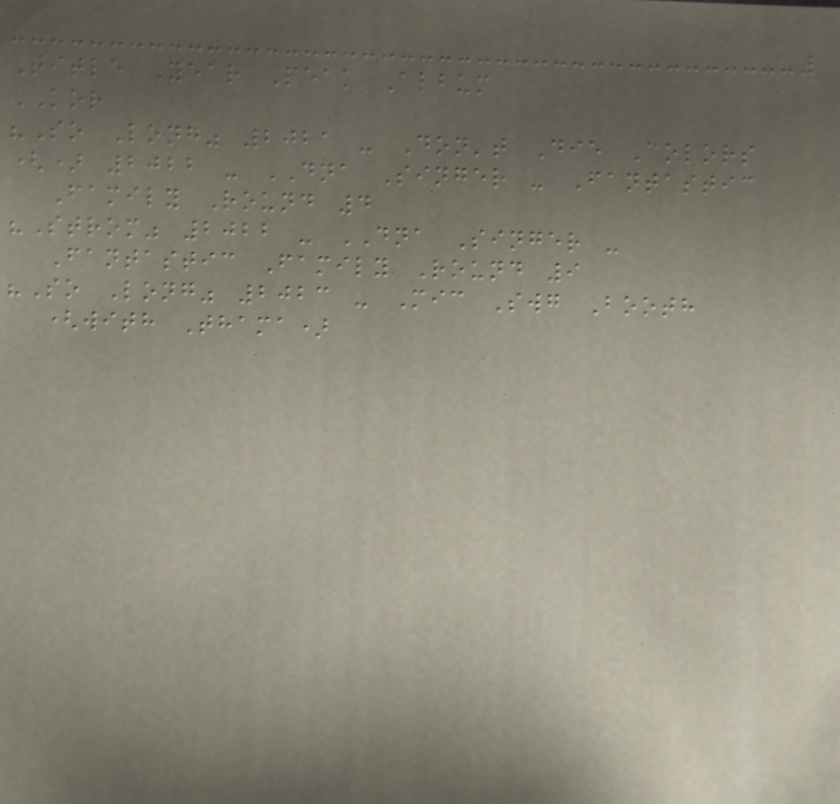Title Year Peak Album
KOR
"So Long" 2021 - Don't Die Colors
() 2022 - DNA Singer - Fantastic
Family Round 4
"Strom" 2022 - DNA Singer -
Fantastic Family Round 9
"So Long" 2023 - Mic Swg Booth
(with Thama)
